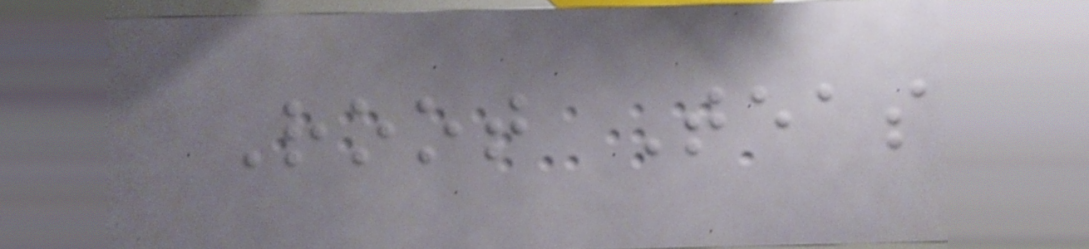Root Teas
